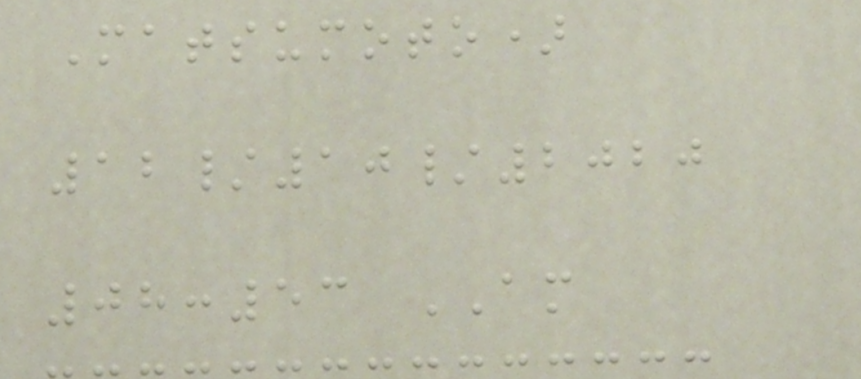Matsumoto)
12/10/2020
08:53 AM
